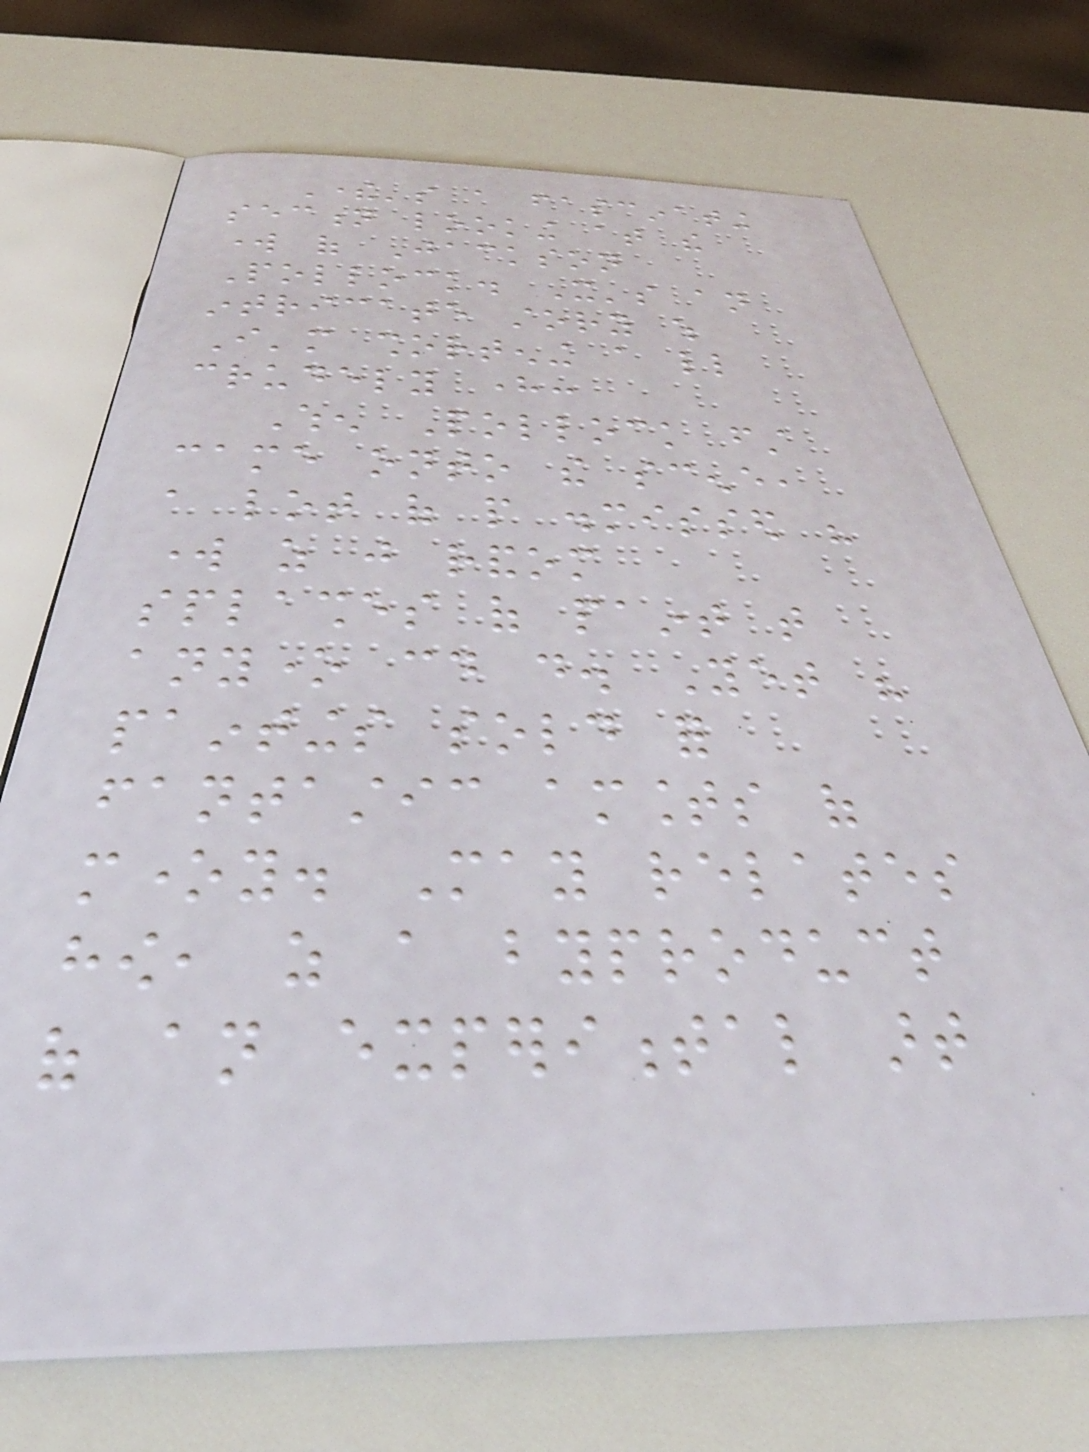There's a fascinating
section looking at the
work of Jackson
Pollock. It's an
intricate story which
I'm shortening a little
crudely here:
When Pollock first
came onto the scene,
a lot of people dismissed his
work as just random
splashes of paint that
anyone could do. Yet his
paintings sold for
fantastic amounts of
money. May relates
how, as a byproduct
of an experimental art
